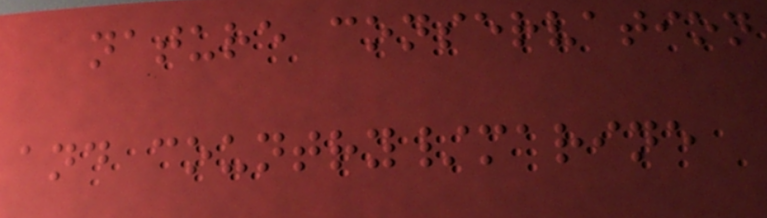nature conservation
and country/marine
